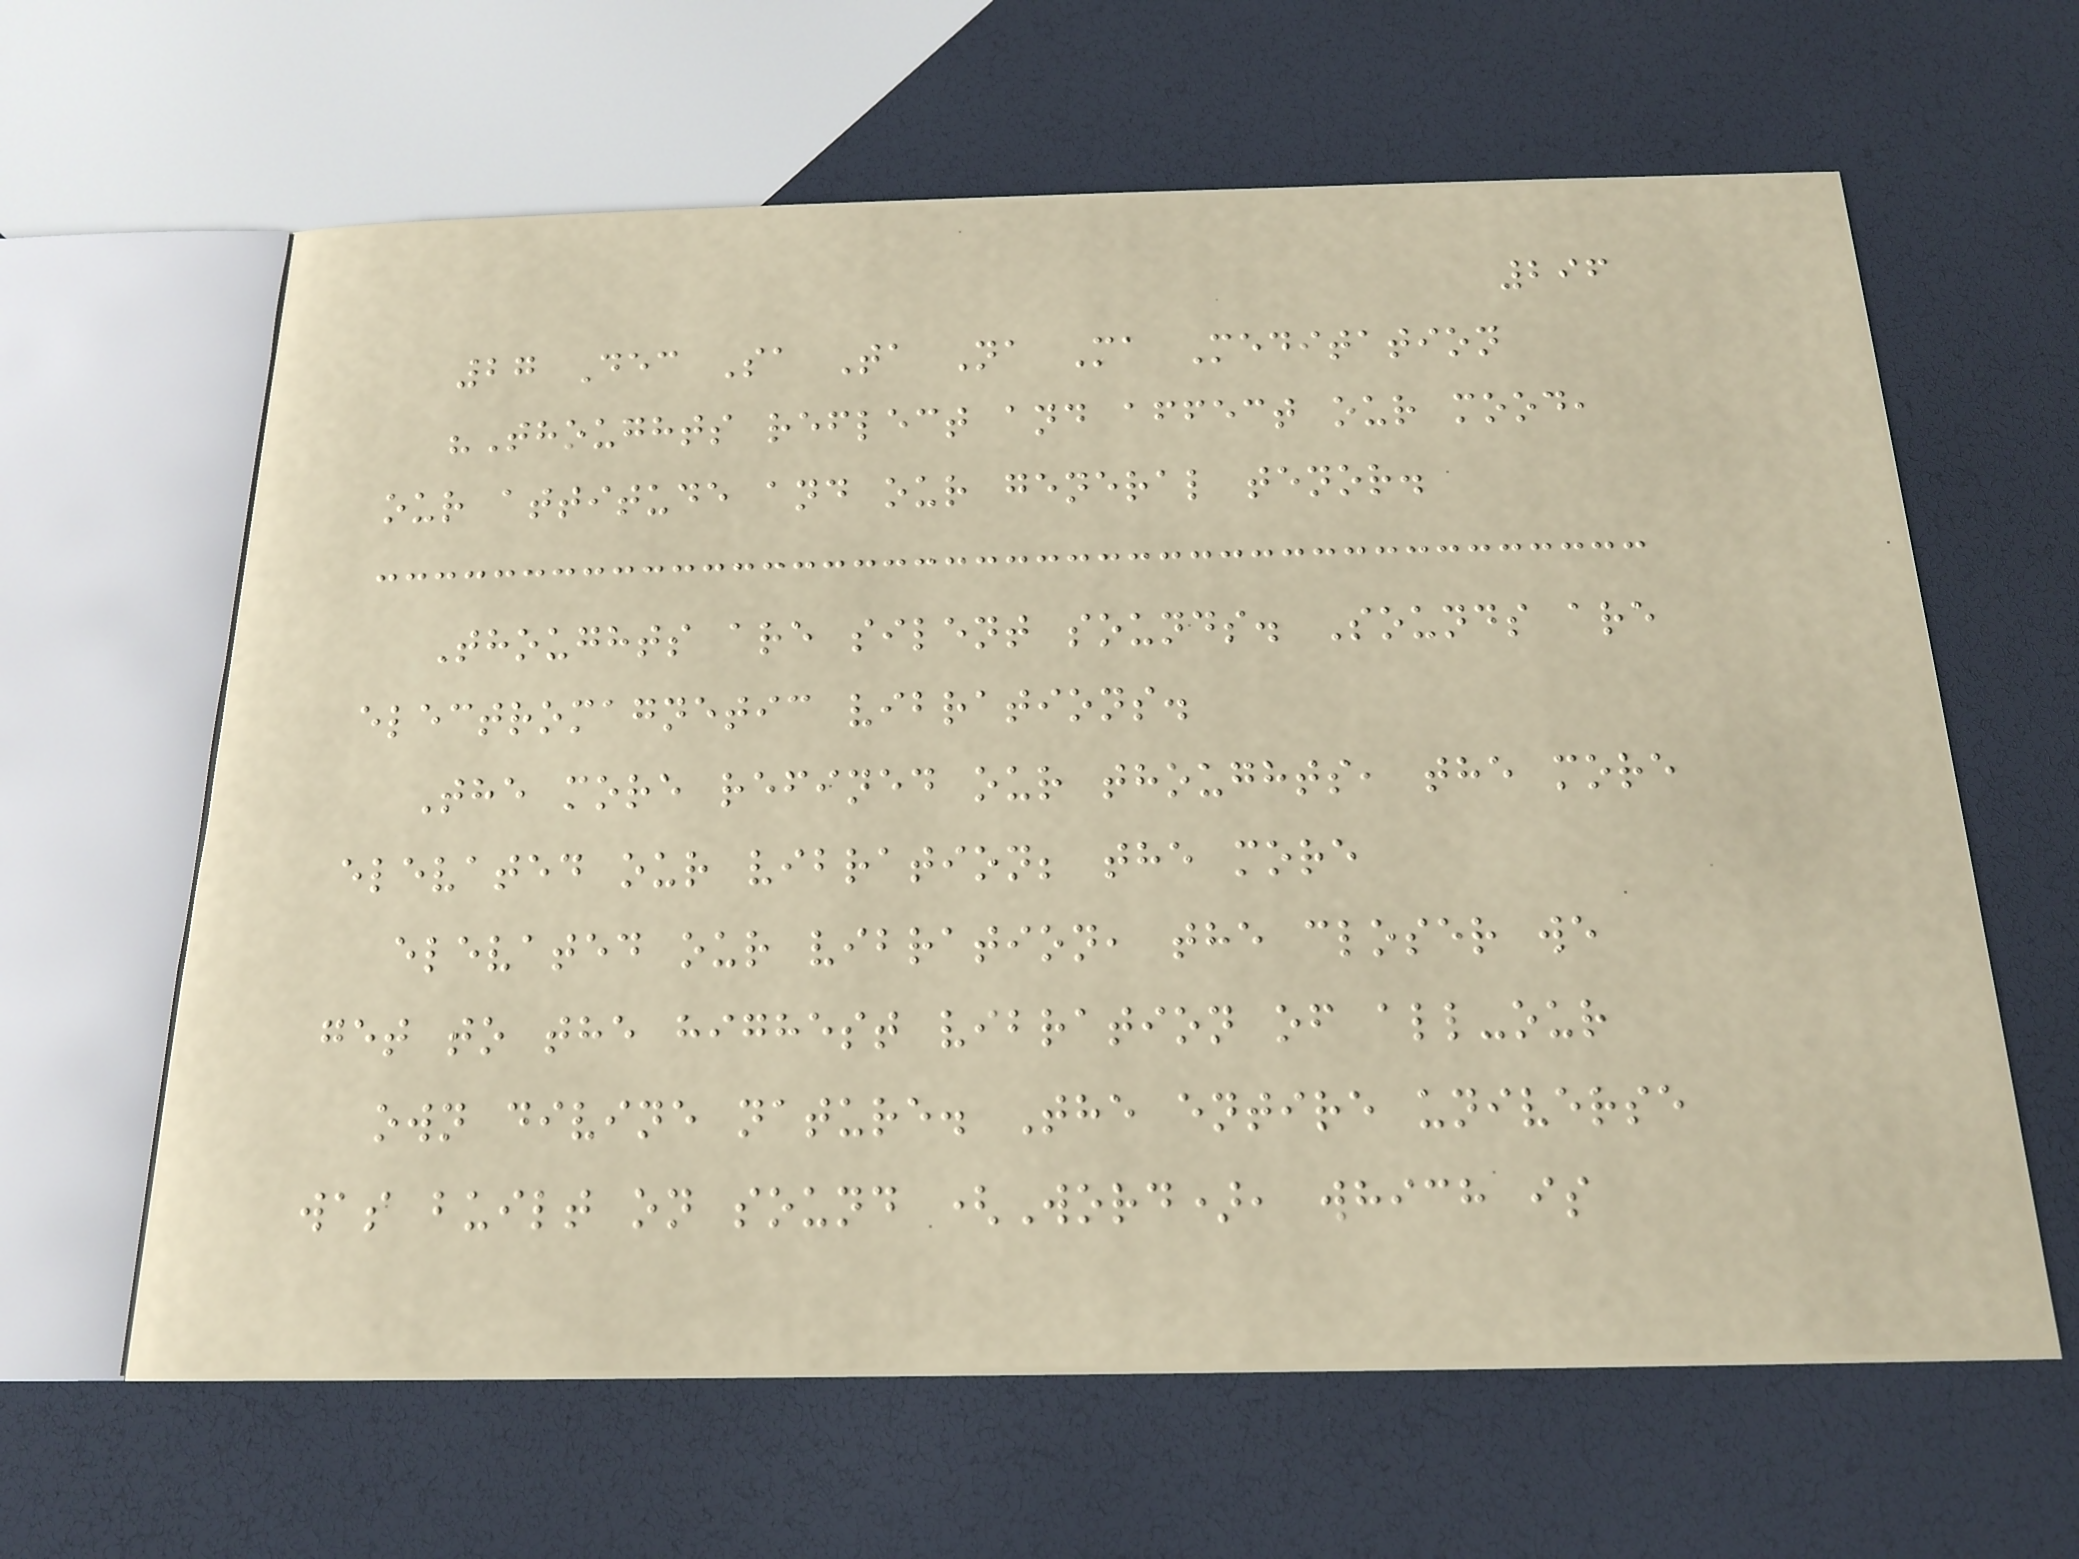296
27 Dec Sa Ta Na Ma Meditation
"Thoughts reflect and affect our mood,
our attitude and our general tenor.
Thoughts are silent sounds. Sounds are
electromagnetic vibrations.
The more refined our thoughts, the more
elevated our vibration; the more
elevated our vibration, the closer we
get to the highest vibration of all-our
own divine nature. The entire universe
was built on sound (Word), which is
